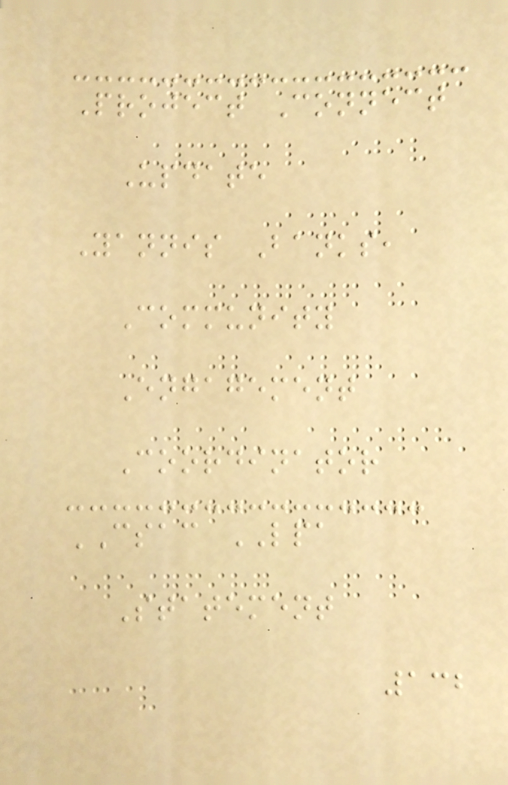Project Connect
Update
Yannis Banks,
Community
Engagement
Coordinator
CSAC LPA
Statement
132
